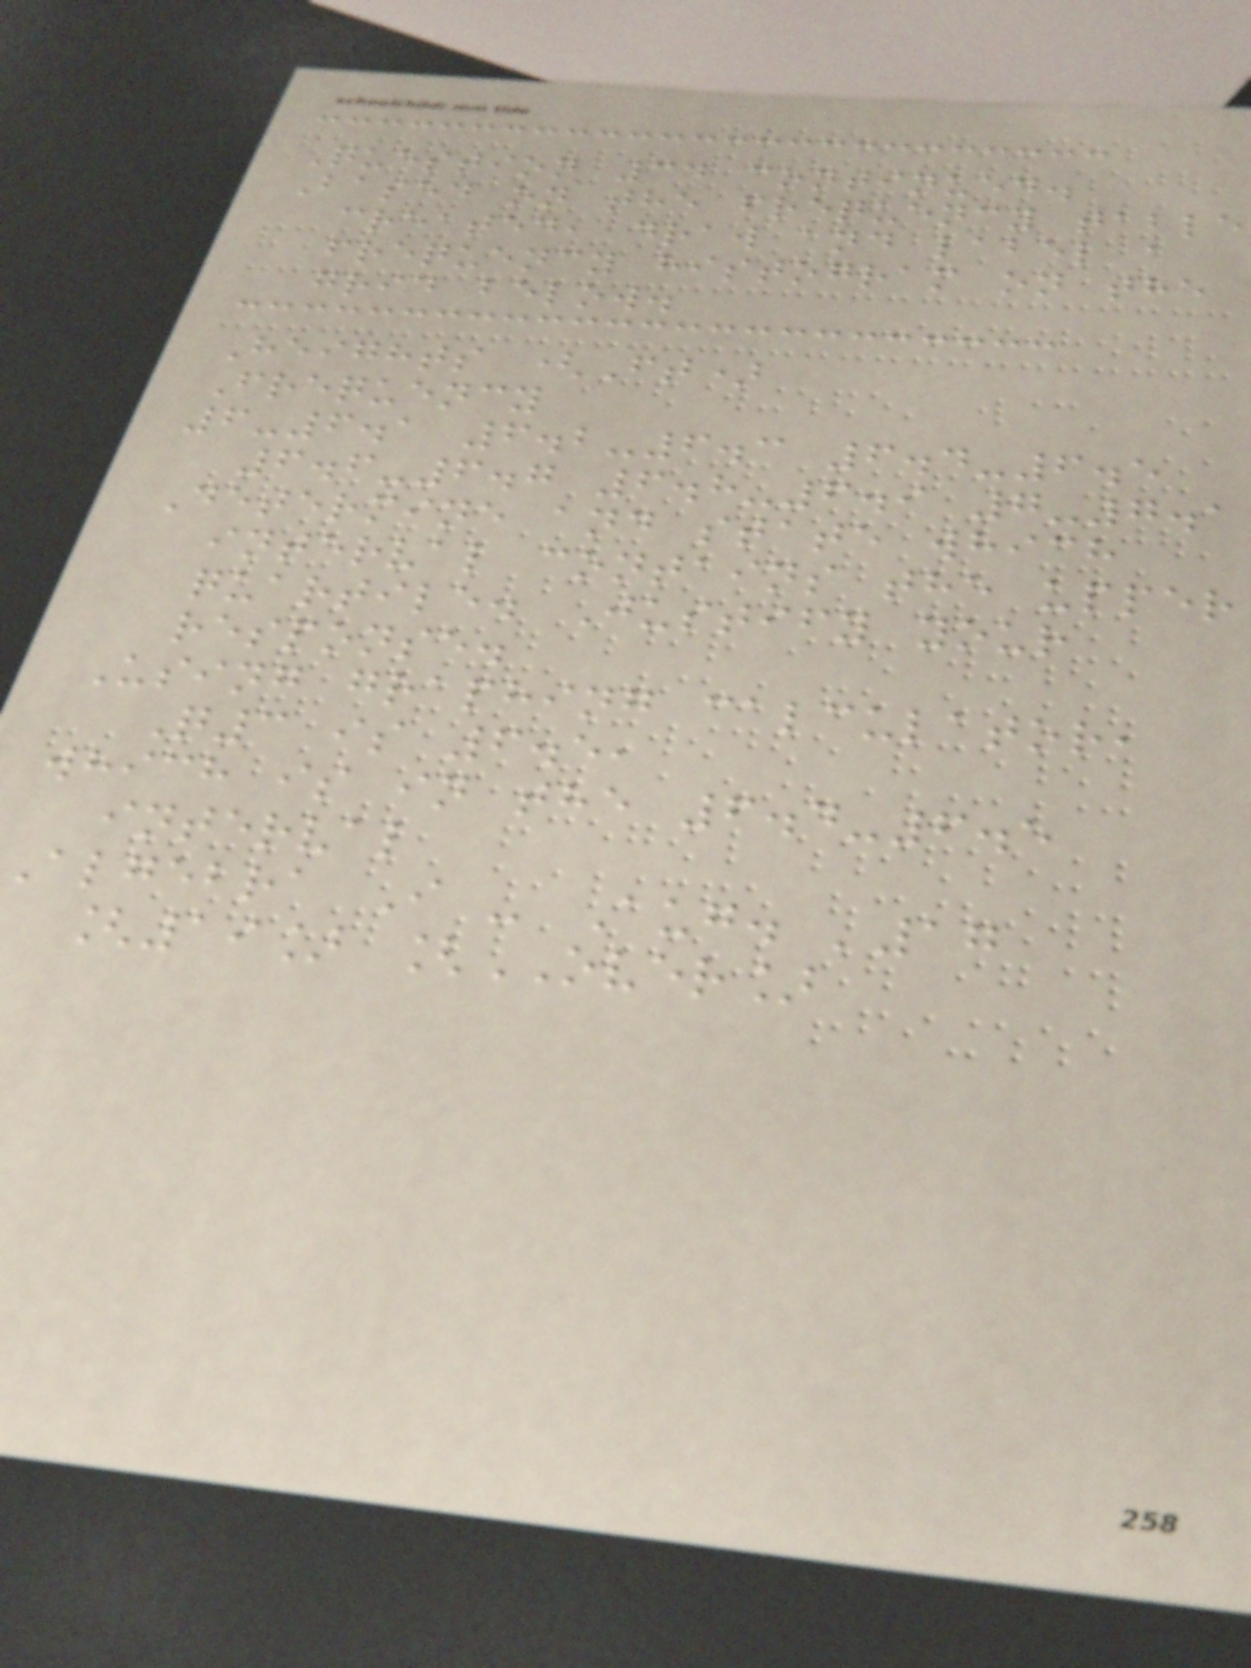Question 34 continued.
Based on the frequency table
created, draw and label a
frequency histogram on the
grid below.
Heights (Ft)
Frequency
6-6.1 6.2-6.3 6.4-6.5
6.6-6.7 6.8-6.9 7-7.1
Determine and state which
interval contains the upper
quartile. Justify your
response.
Using graphing calculator,
Q3 is 6.5,
which is in the 6.4-6.5
interval
algebra I - Aug. '17
[19] [OVER]
